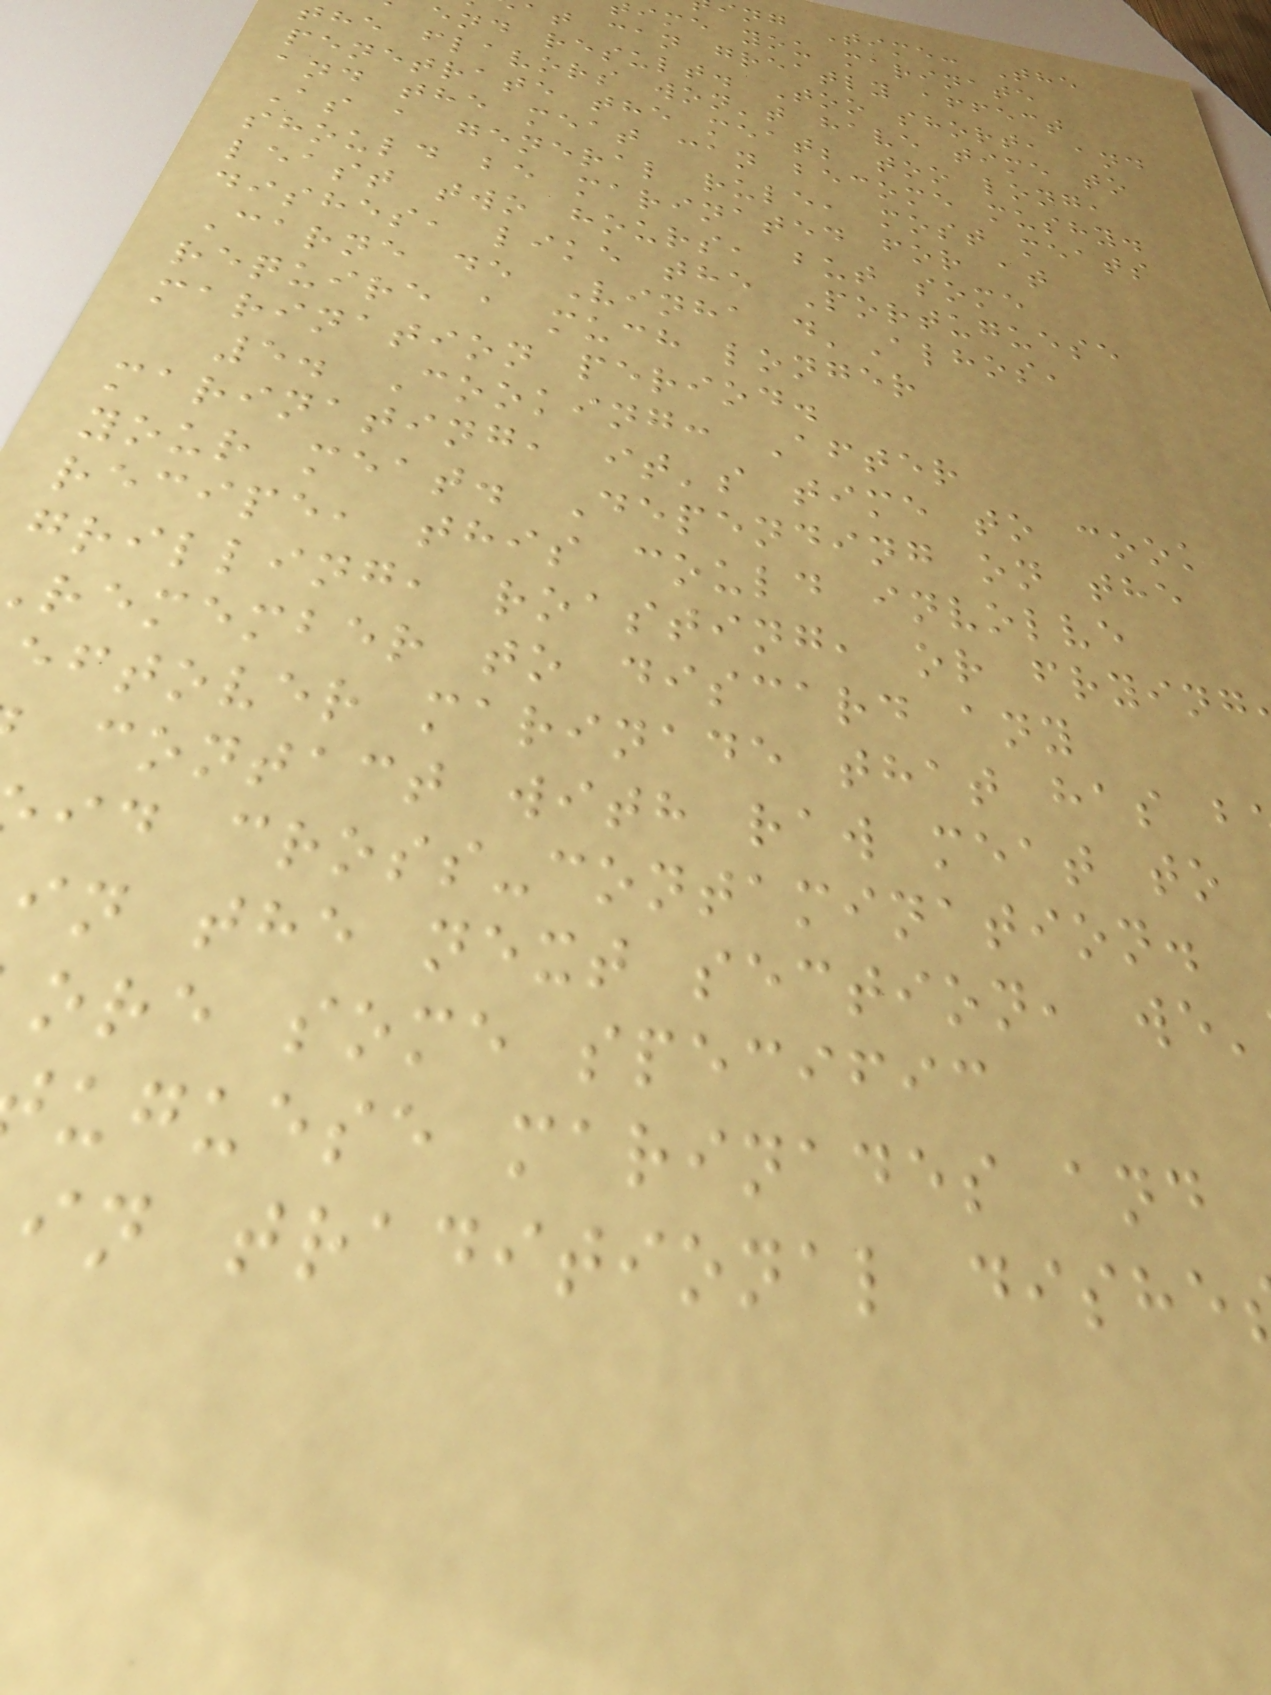ng Time: The
ime you marinate
at can greatly affect
end result. Too short, and
the flavors won't have time to
penetrate the meat; too long,
and the meat can become mushy.
As a general rule, most meats
should be marinated for at
least two hours, but some
dishes, like the Portuguese
Carne de Vinha d'Alhos,
require a much longer
marination period.
5. Cooking: After
marinating, it's time to cook
your meat. Depending on the
recipe, this could involve
grilling, roasting, or frying
remember to discard any
eftover marinade that has b
contact with raw meat to
id cross-contamination.
in the next section, we'
ore some specific
uguese marinades and
in traditional dishe
